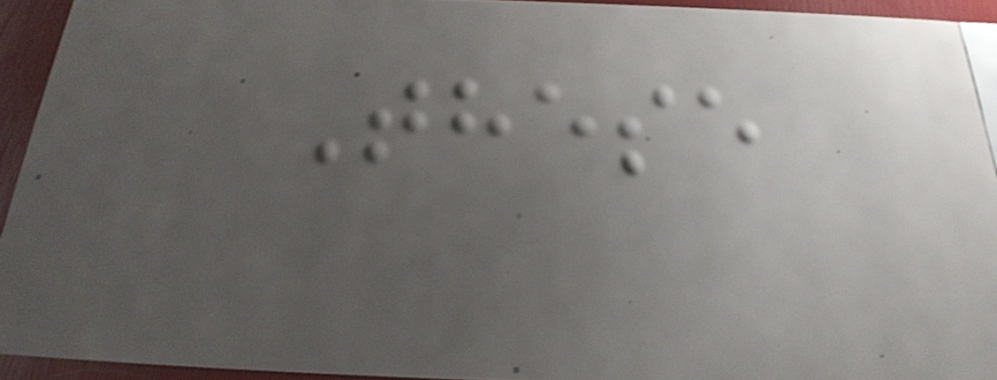These
